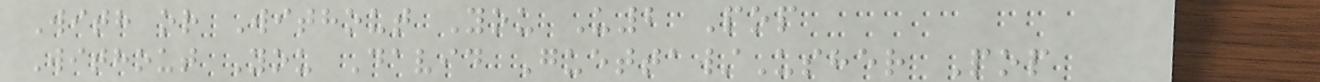With or Without You U2 Pop
Without You David Guetta/Usher Pop
